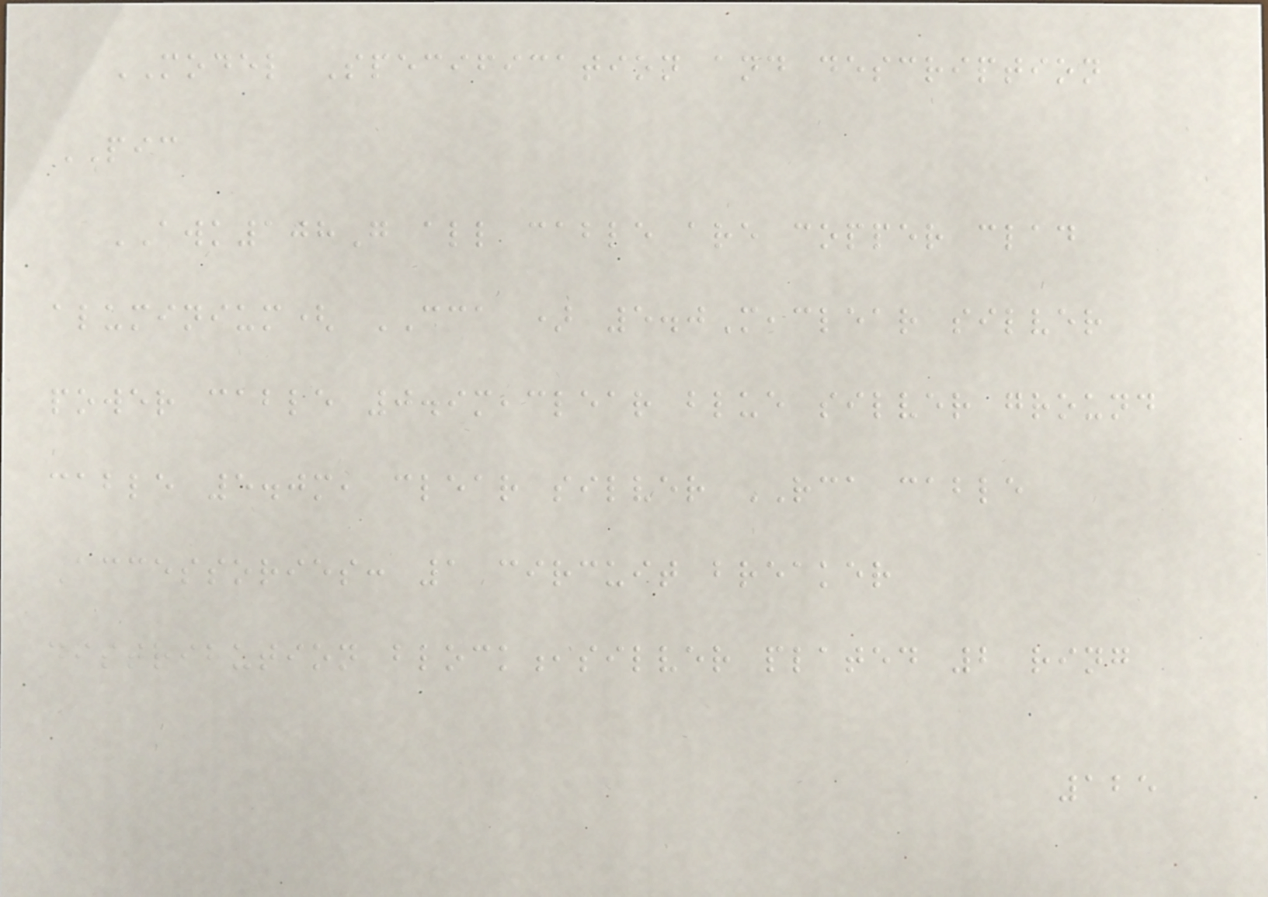MODEL Specification and description
PIC
AWK108G all cable are copper clad
aluminium( CCA ) 5.0M,clear silver
power cable 0.9m,clear blue silver ground
cable 5.0m, clear silver RCA cable
Accessories: 1 circuit breaker
distribution block,silver plated 2 ring
125
